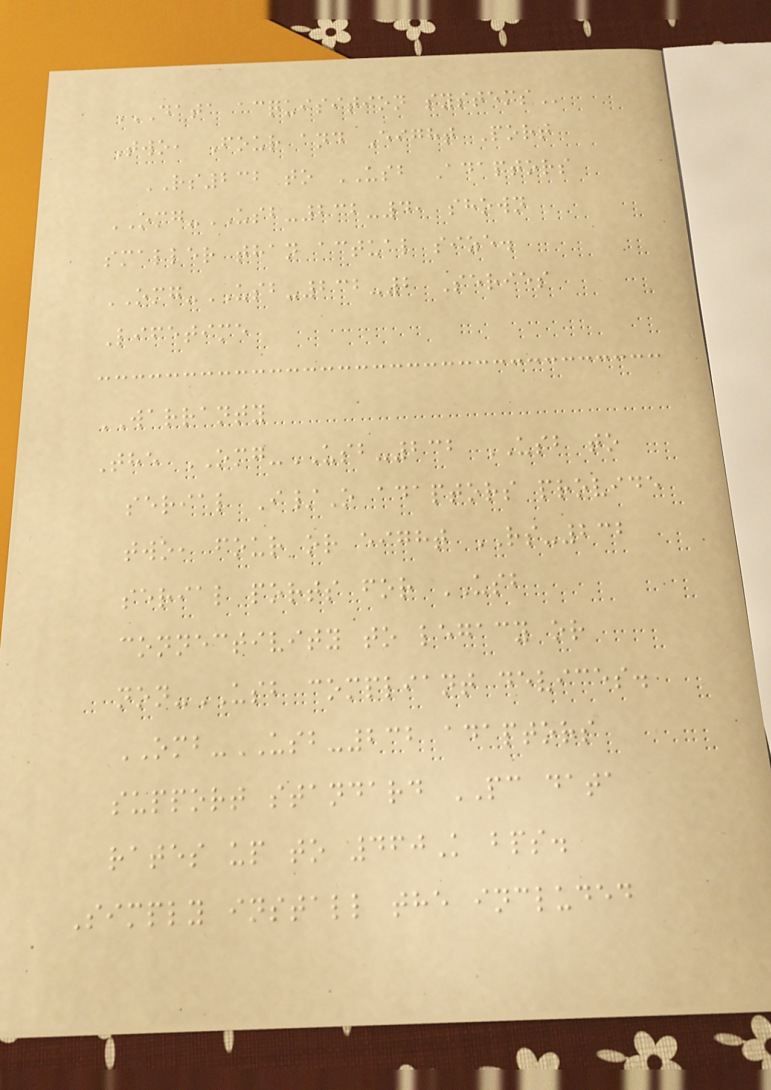DATA ACQUISITION SYSTEMS
Two, Four and Eight Port
RS232 to USB Adaptors
OMG-USB-232-4, shown
smaller than actual size.
OMG-USB-232-2 Series
Lifetime
WARRANTY
The OMG-USB-232 USB to
serial I/O adaptors provide
two, four or eight RS-232
serial ports for USB
connectivity to legacy or
non-USB compliant devices.
OMB-USB-232 adaptors
support standard PC data
rates up to 460K bps.
Simply install the included
